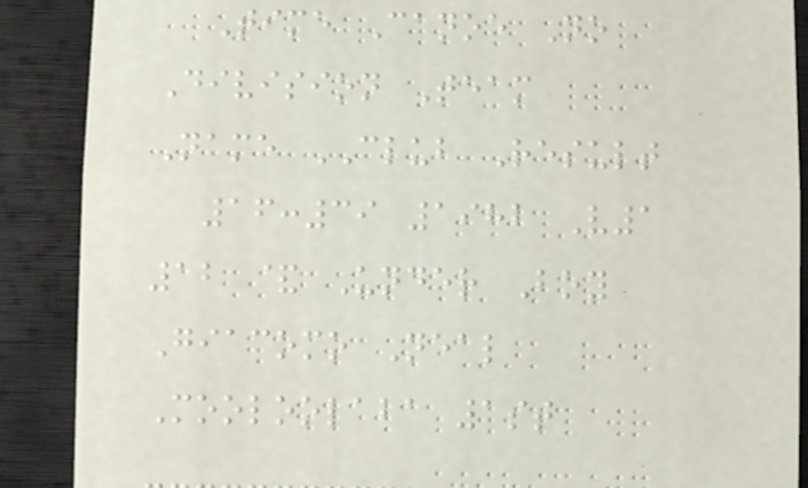Time Canoe No
Division Team
Name CLUB Result
16:39 1982 V1
12 & Under Boy
Giacomo Neal
Mooloolaba 1st
